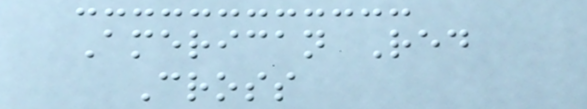American Red
Cross
